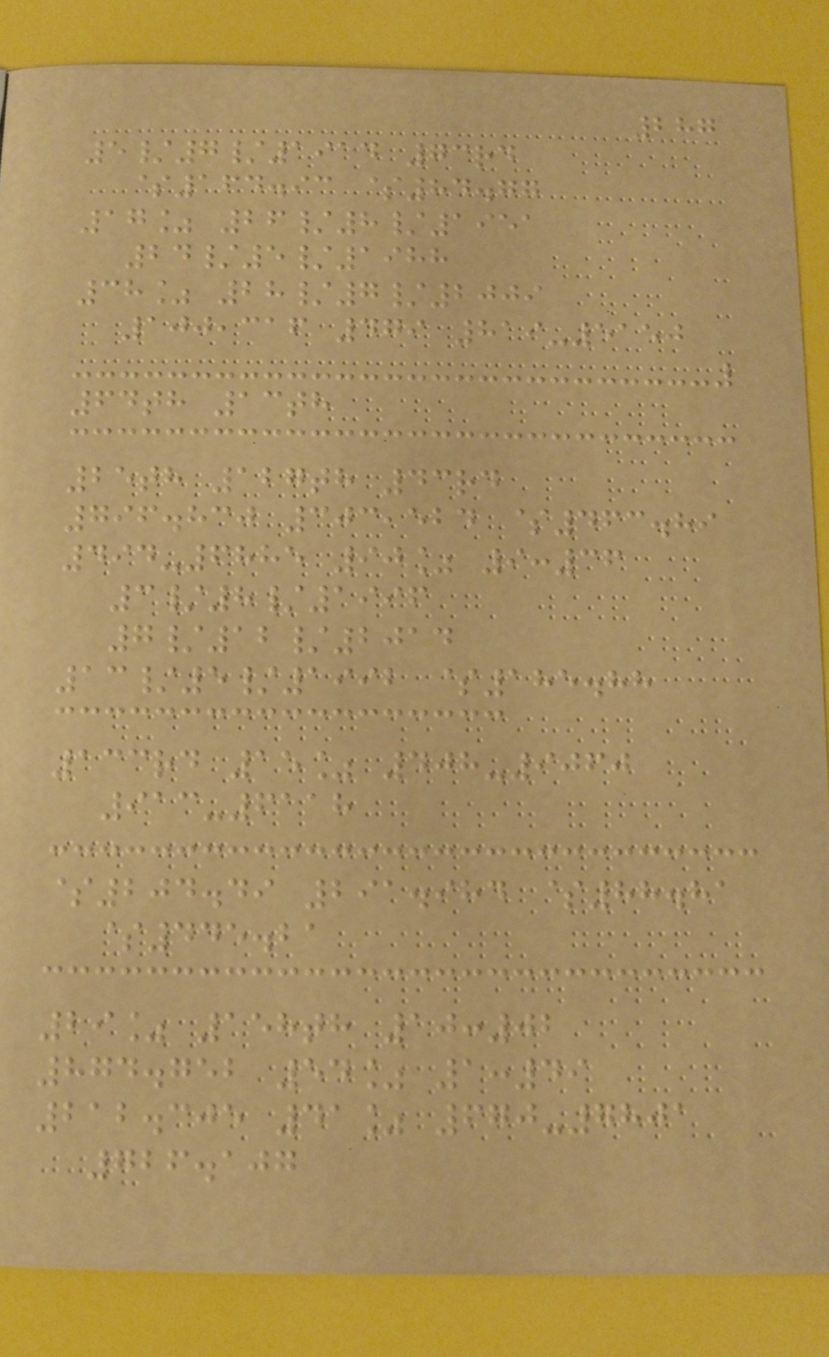287
5/7/1914 73rd
$164.93 $84.77
17% 26/8/1951
24/5/1988
38% 28/7/2009
100,316 479 819-5150
64th 13th
25th 127th 43rd
796.830 303,524 $463.89
494-6885 90% 9:36
3/8/1996
7/12/2014
13/5/1992 $185.88
133rd 15% 408-9060
913-6118
$204.49 291.984 $88.81
$445.21
29% 158th 10:02
874.752 54% 1:49
212.305 41% 670-7801
726.107
